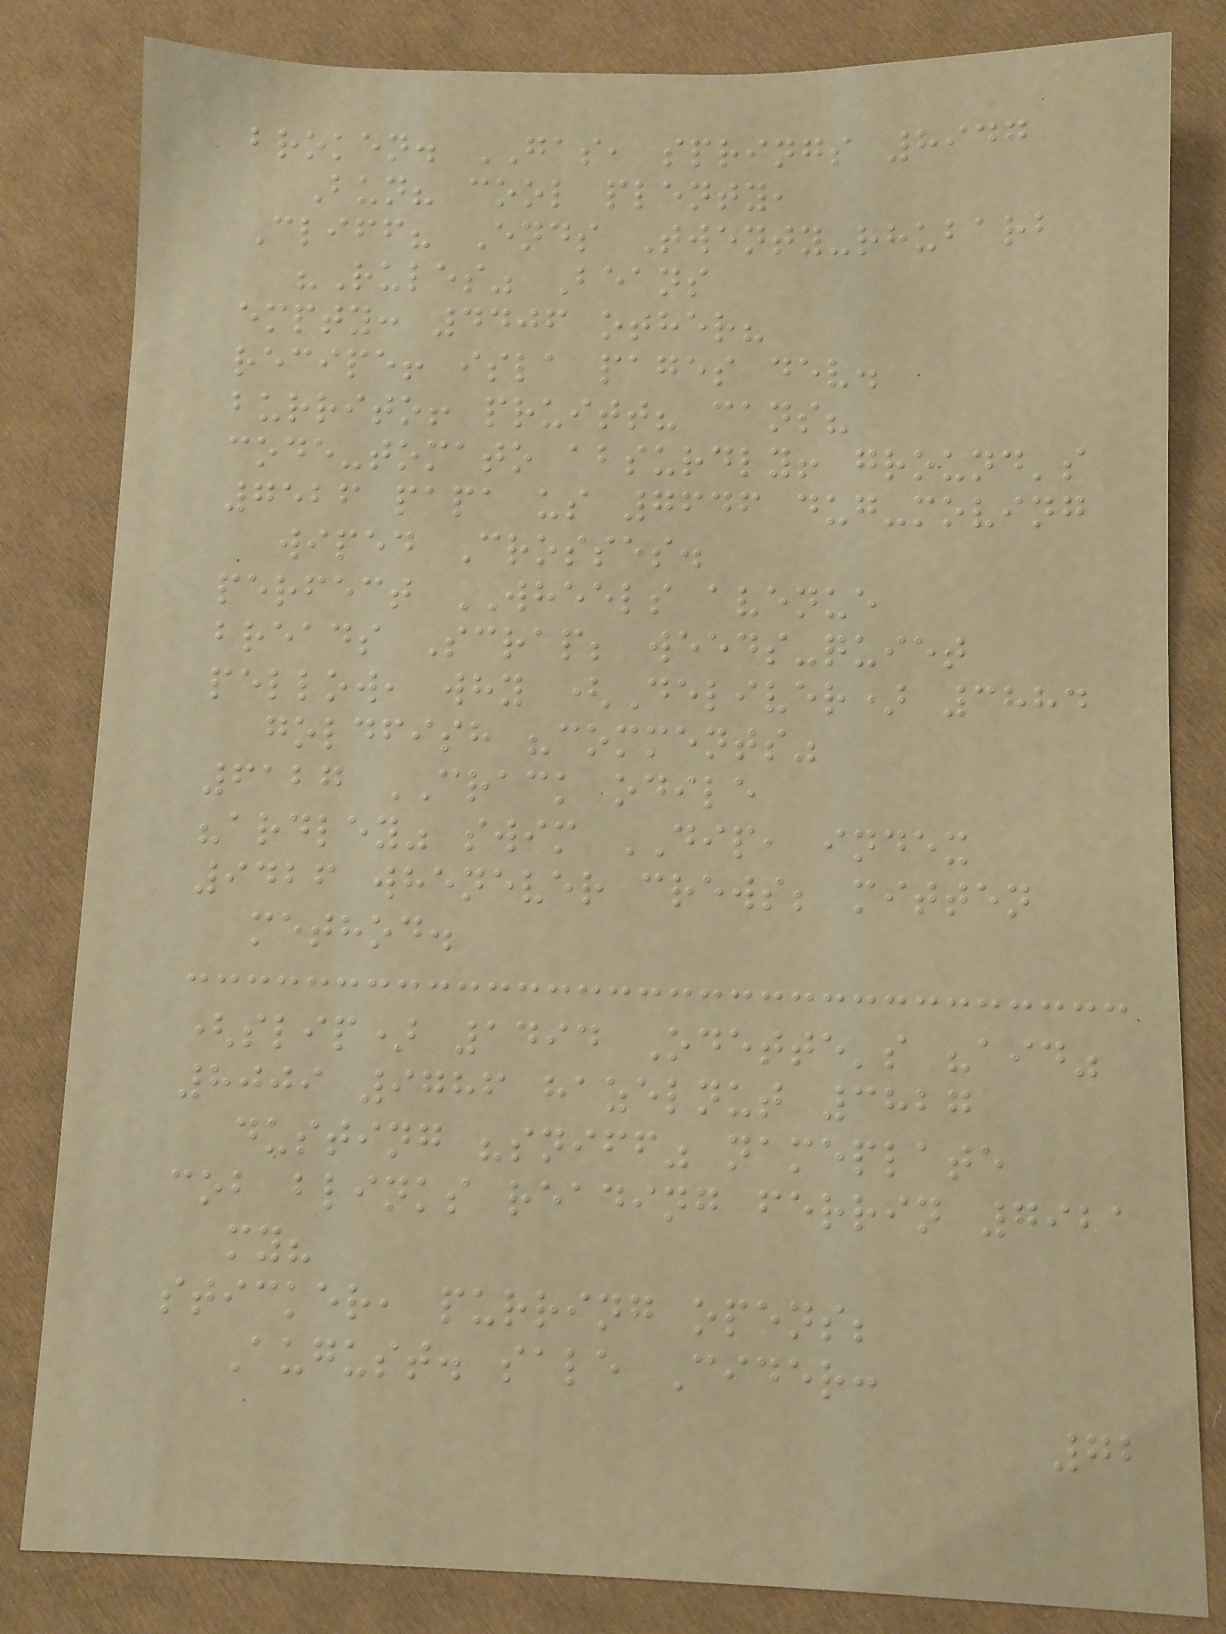broken. GAS, springs 8947
Bun? cool plenty,
Cliff? Ends Twenty-rhubarb
"Rules" Beans
empty: 4406 other?
recipe! isla pages dev.
burrito! pruitt? cans?
code-tomato absurdly! ground's
7526 papa us 7646 dug-moving
wiped Crosses.
perfect WHEELS avenue
breads Scrap; weeds-quiet
pellow, why (Deliver) 3884
goldfish "comments"
6127 CRACK odile
"ardley" swim DIP, index
9426 whenever crews; mitten
method.
(slip) 1494 Odette's "aid"
8009 9786 hazelnut 3827
dusting "sniff" nameplate
cob blinks reading ferrin 7921
my?
sticker, purring opens;
August. sale Cider:
72
